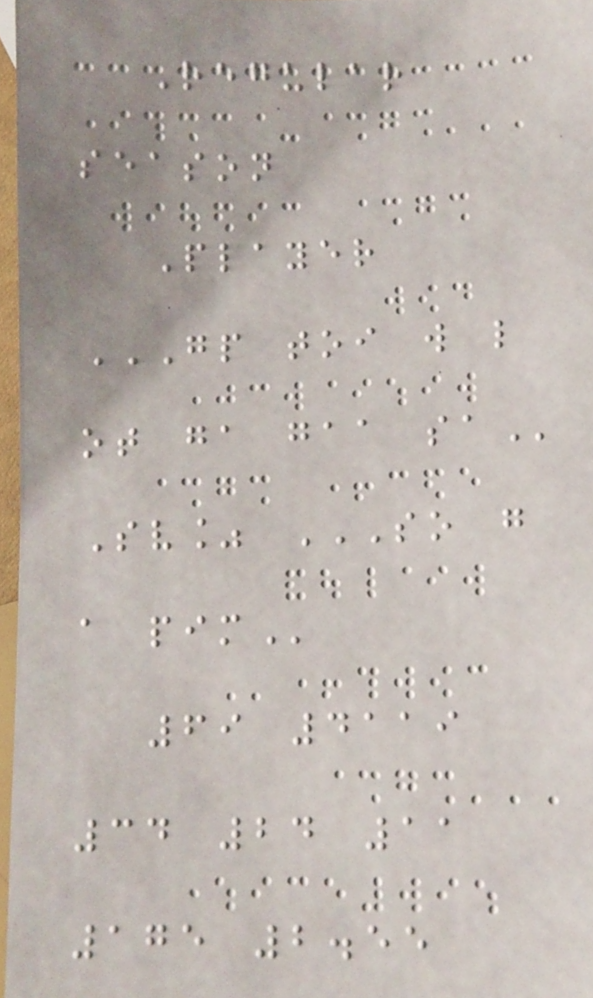Regular
season
Player
GP TOI W L
OT GA GAA SA
Sv% SO G
A PIM
69 4119
34 24 11
175 2.55
